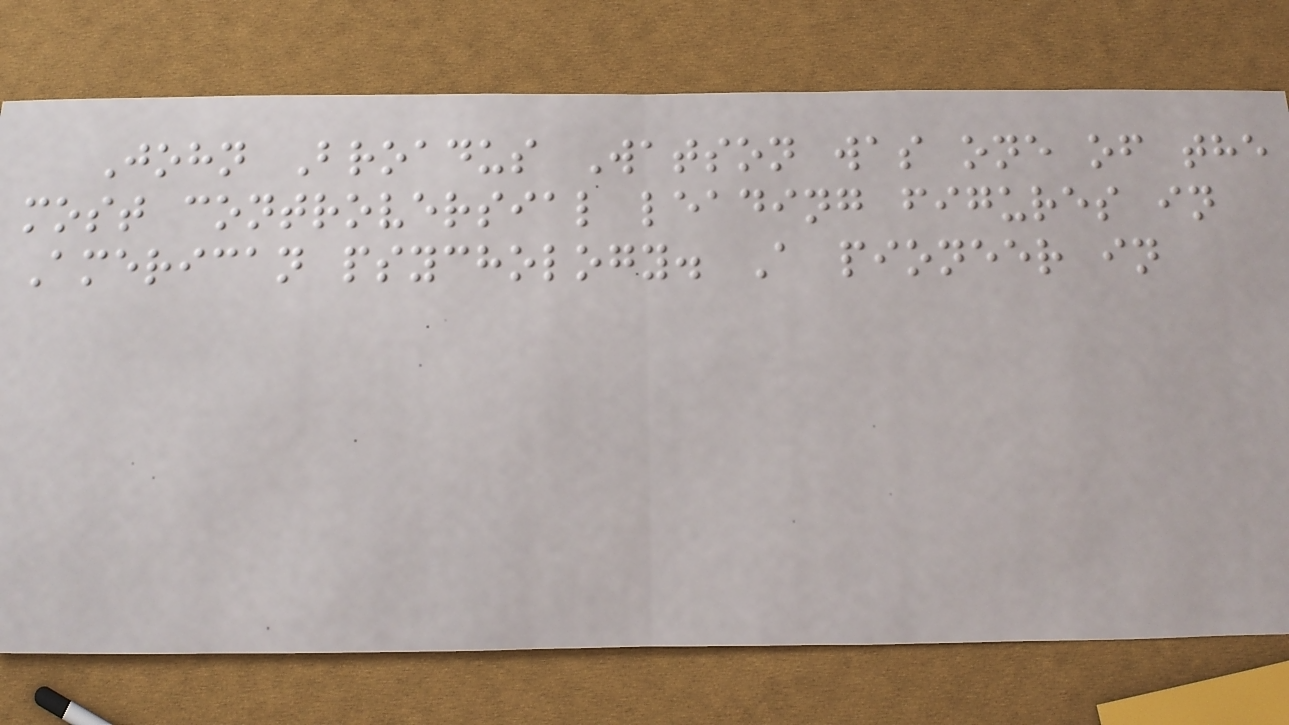John Broadus Watson was one of the
most controversial leading figures in
American psychology. A pioneer in
